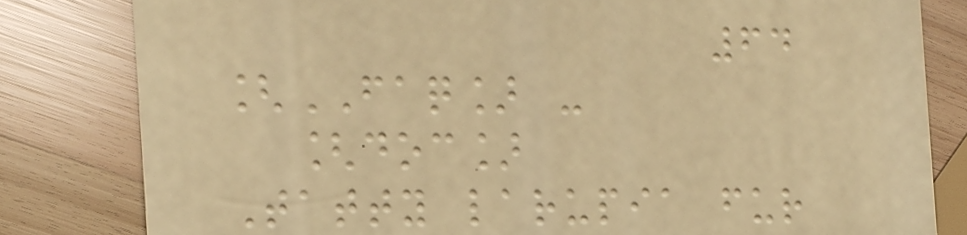64
[FAQ] -
[doc]
Tatty larupia fur
